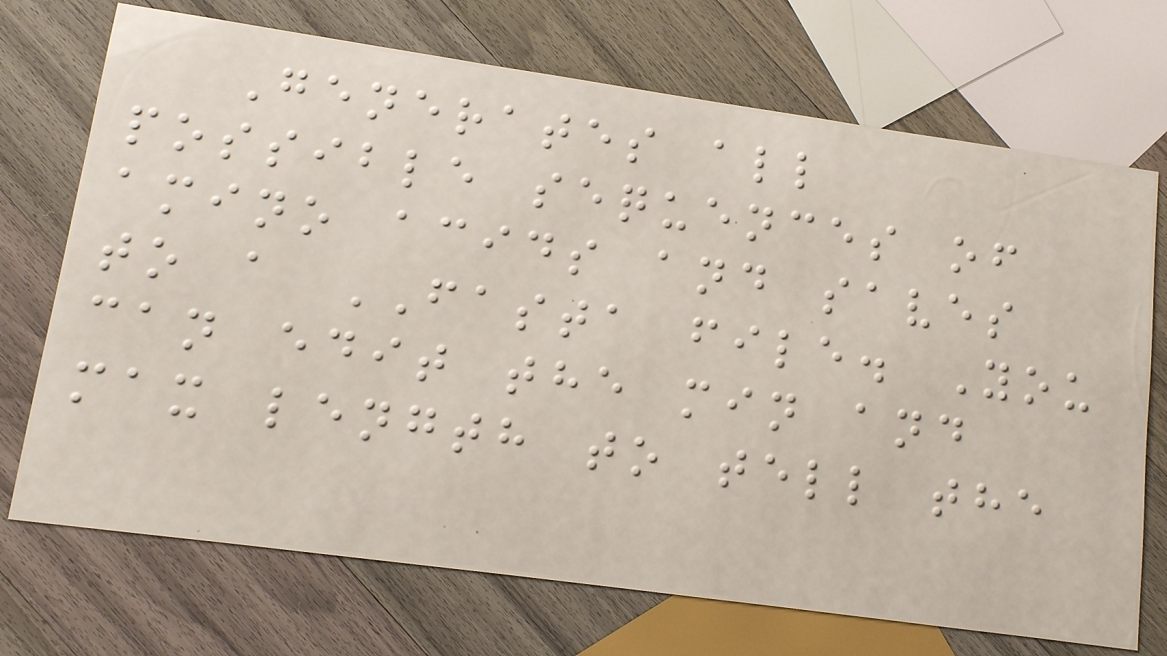Generates all
possible sequences of
amino acids and saves
to a FASTA file. You
can edit the min and
max length to tell the
